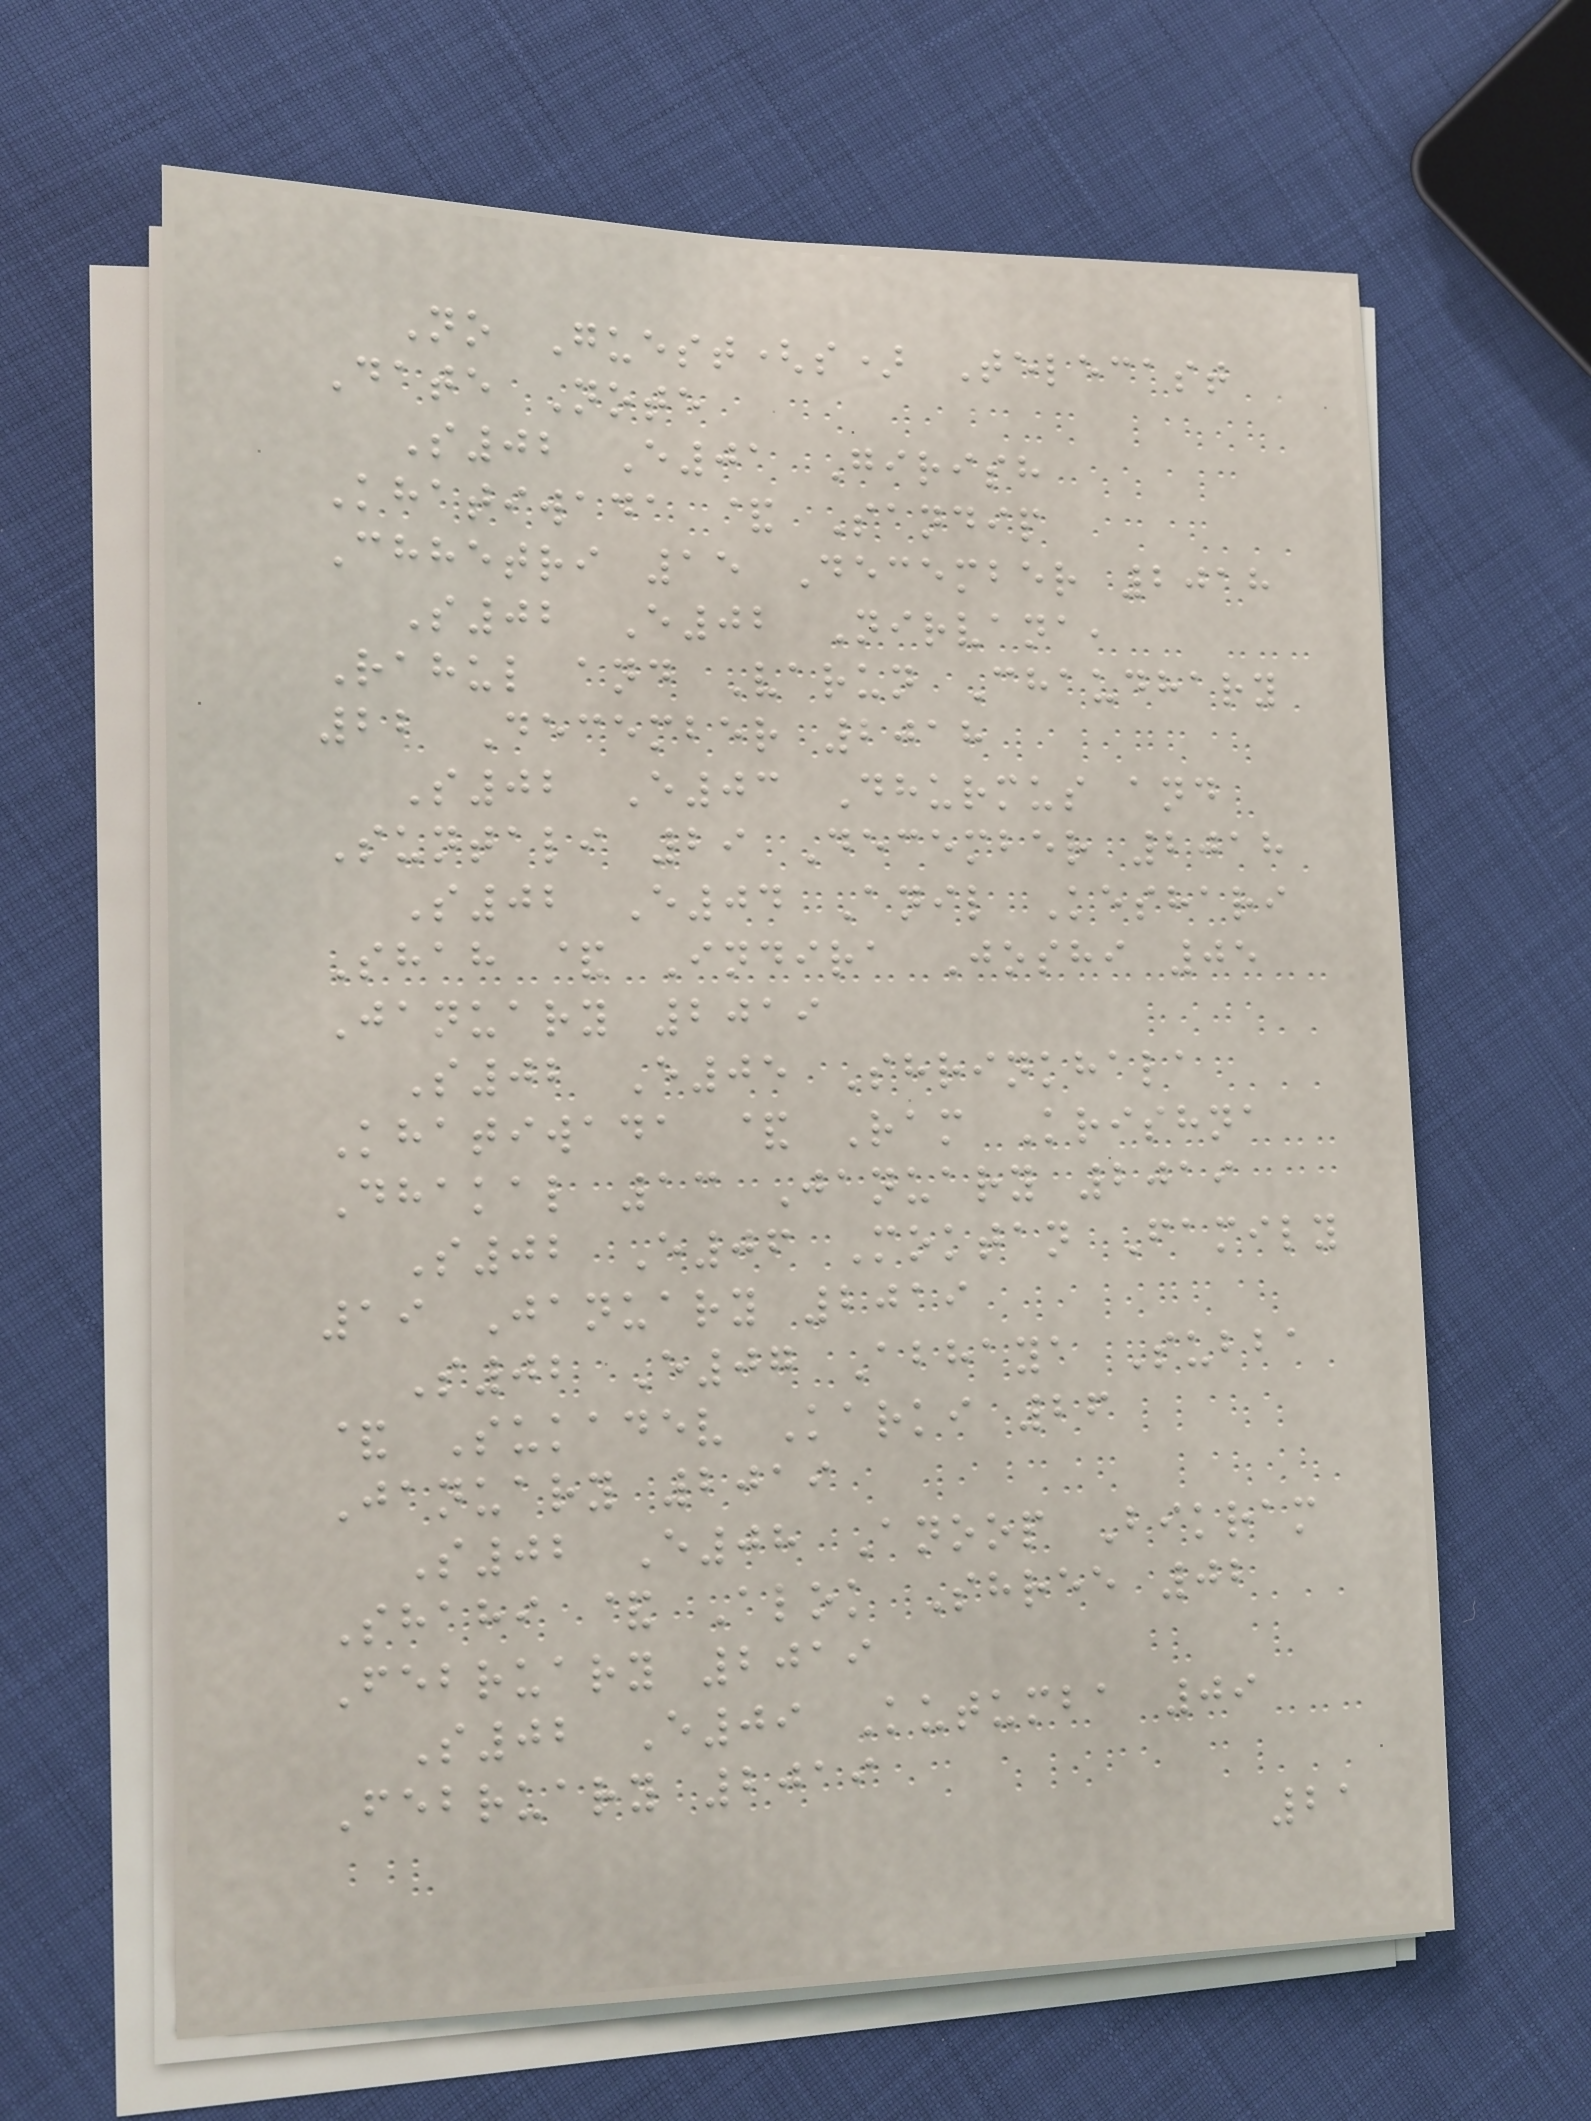No Guest(s) Telecast
Date Note
S02 E01 Girish
Khatiwada & Sandip
Chhetri 15 December 2018
S02 E02 Nirvana,
Rahul and Varun Chaudhary
22 December 2018
S02 E03 Dhurmus and
Suntali 29 December 2018
S02 E04 Anil Keshari
Shah & Indira Joshi 05
January 2019
S02 E05 Shrinkhala
Khatiwada & Ram Krishna
Dhakal 13 January 2019
S02 E06 Moktan Family
19 January 2019
S02 E07 Abhaya Subba
& Sukadev Karki 26
January 2019
S02 E08 Anoop Bikram
Shahi & Alok Shree 02
February 2019
S02 E09 Kutumba 09
February 2019
21
